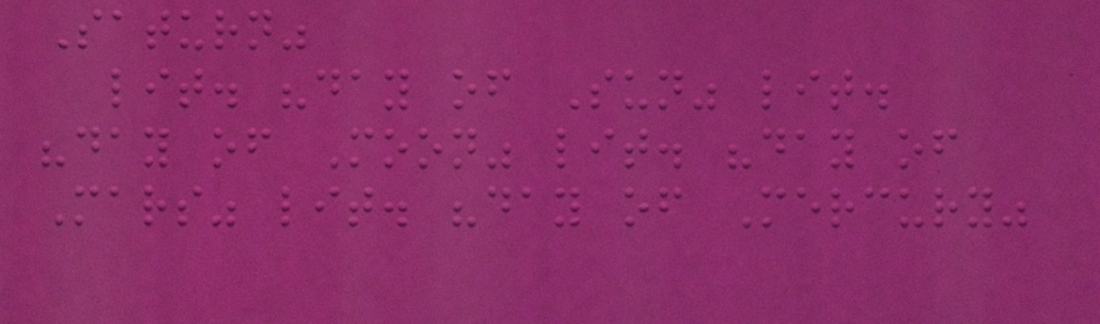Saturn"
lit. "day of Sun" lit.
"day of Moon" lit. "day of
Mars" lit. "day of Mercury"
